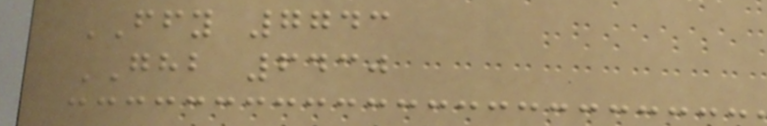FFY 7743
GHB 6430
